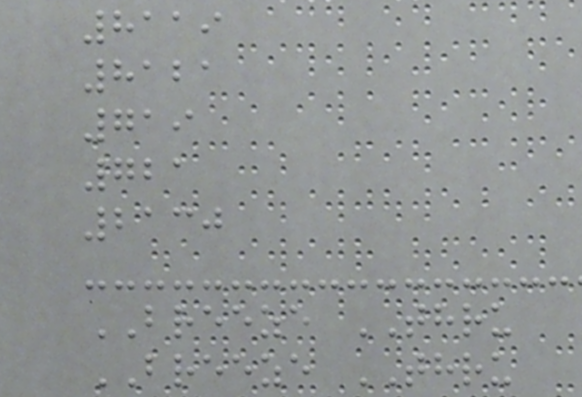8119
8121
719
721
2130
BREEZE THRU
BREEZE THRU
